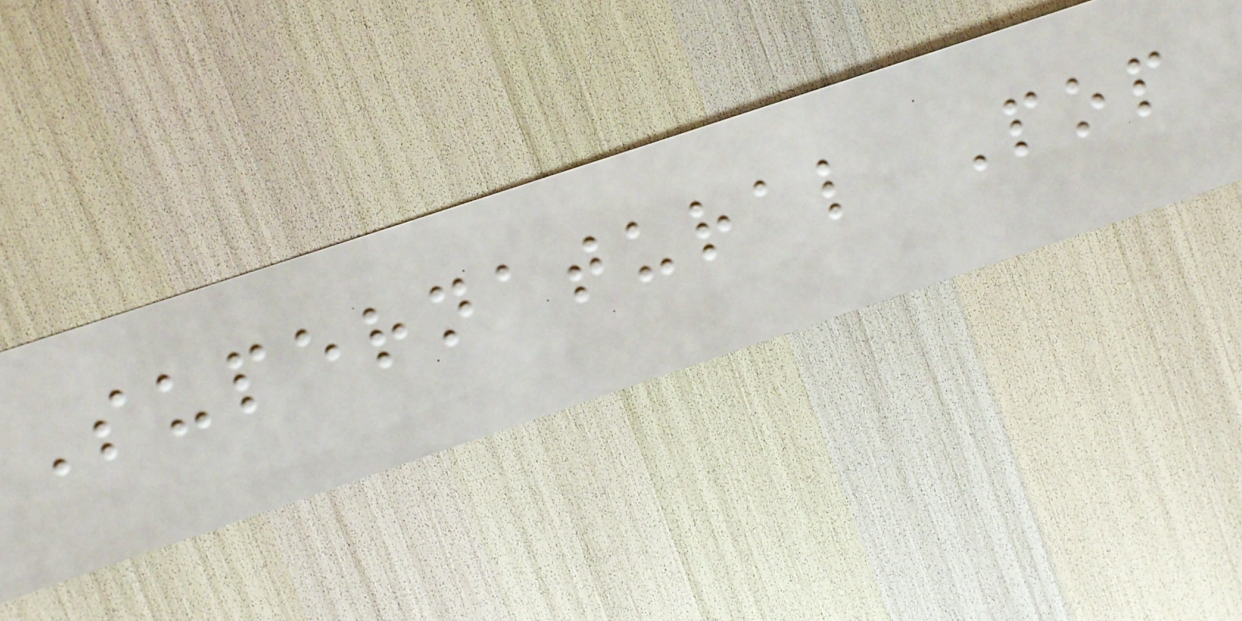Supernatural Pop
